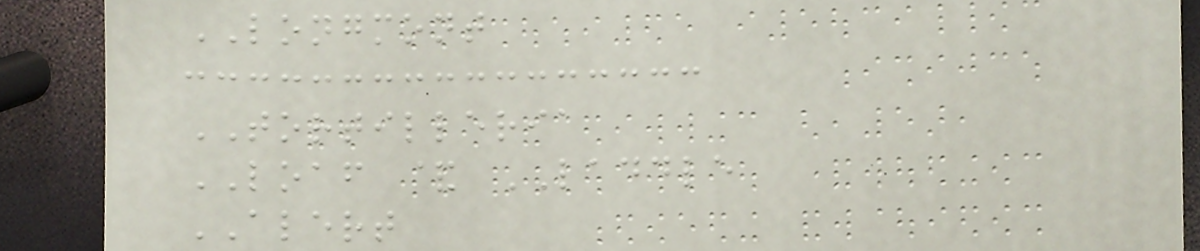LONGMONT
TORTILLERIA
LOAF & LADDLE
ALERT
